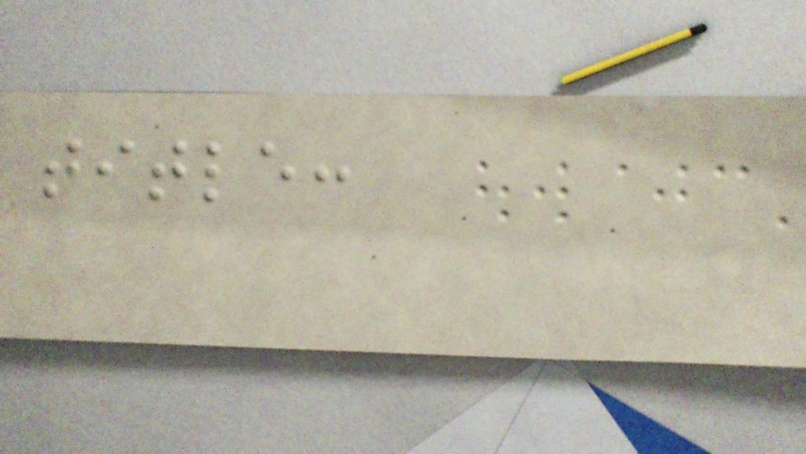title:
